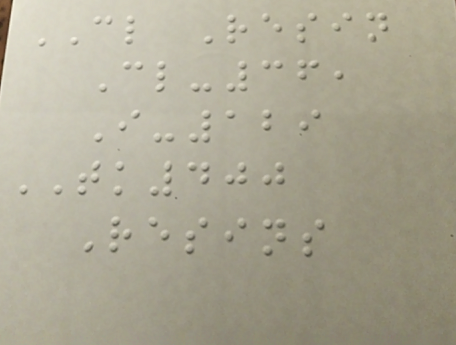CL Resin
Cl-36,
I-129
TK400
Resins
